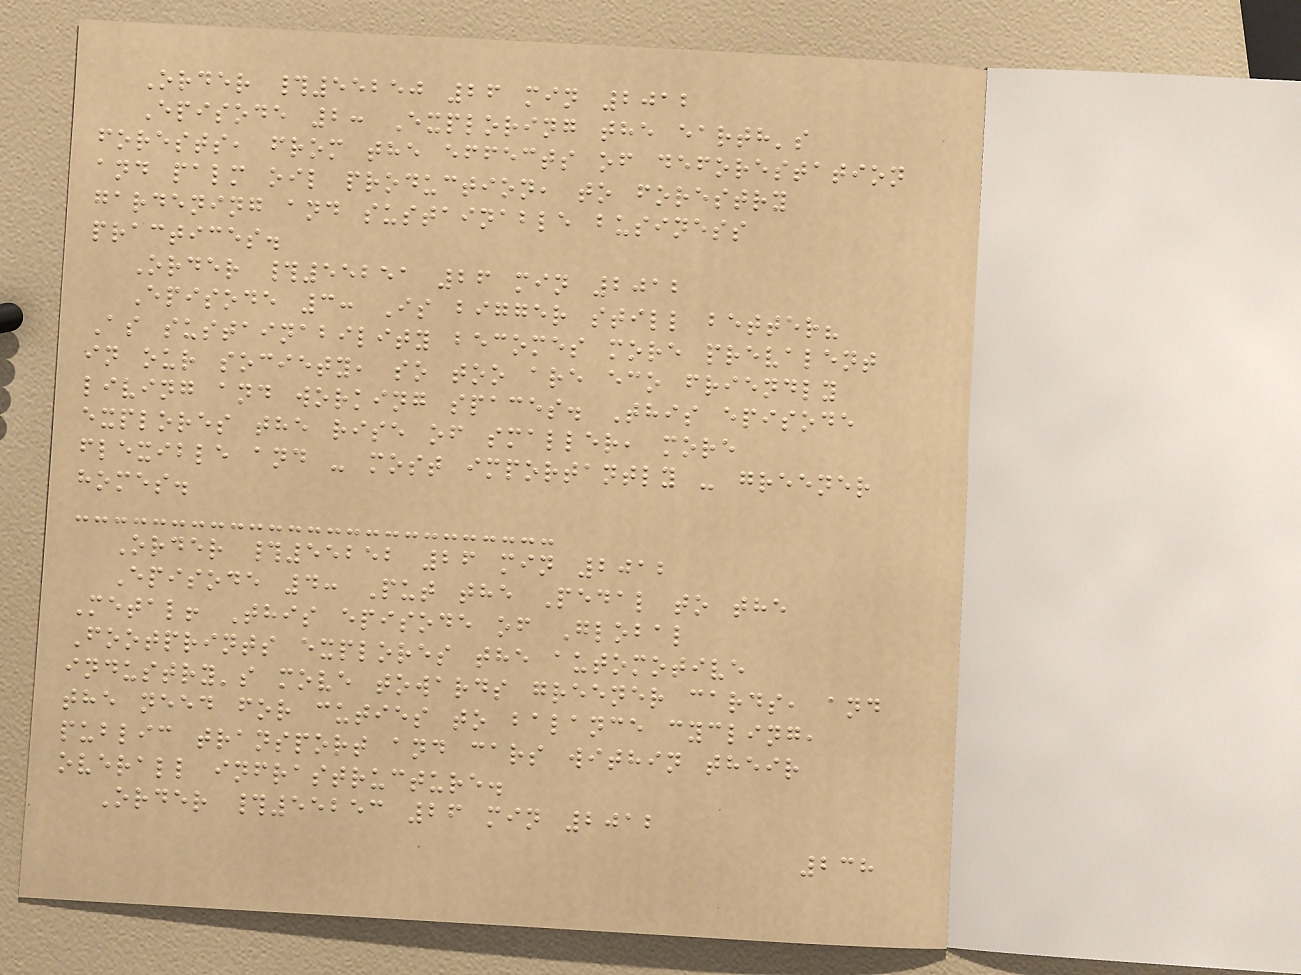Order #55250 26 min 2012
Episode 2: Exploring the earth's
forests, from the effects of deforestation
and palm oil production, to forestry
gardening and sustainable business
practices.
Order #55251 26 min 2012
Episode 3: Is bigger still better?
As sustainability becomes more prevalent
in our society, so too are eco friendly
living and working spaces. This episode
explores the rise of smaller, more
flexible and - most importantly - greener
homes.
Order #55252 26 min 2012
Episode 4: Put the Pedal to the
Metal! This episode of Global
Footprints explores the automotive
industry's move towards greener cards, and
the need for cuties to balance cycling,
public transport and cars within their
overall infrastructure.
Order #55253 26 min 2012
238
